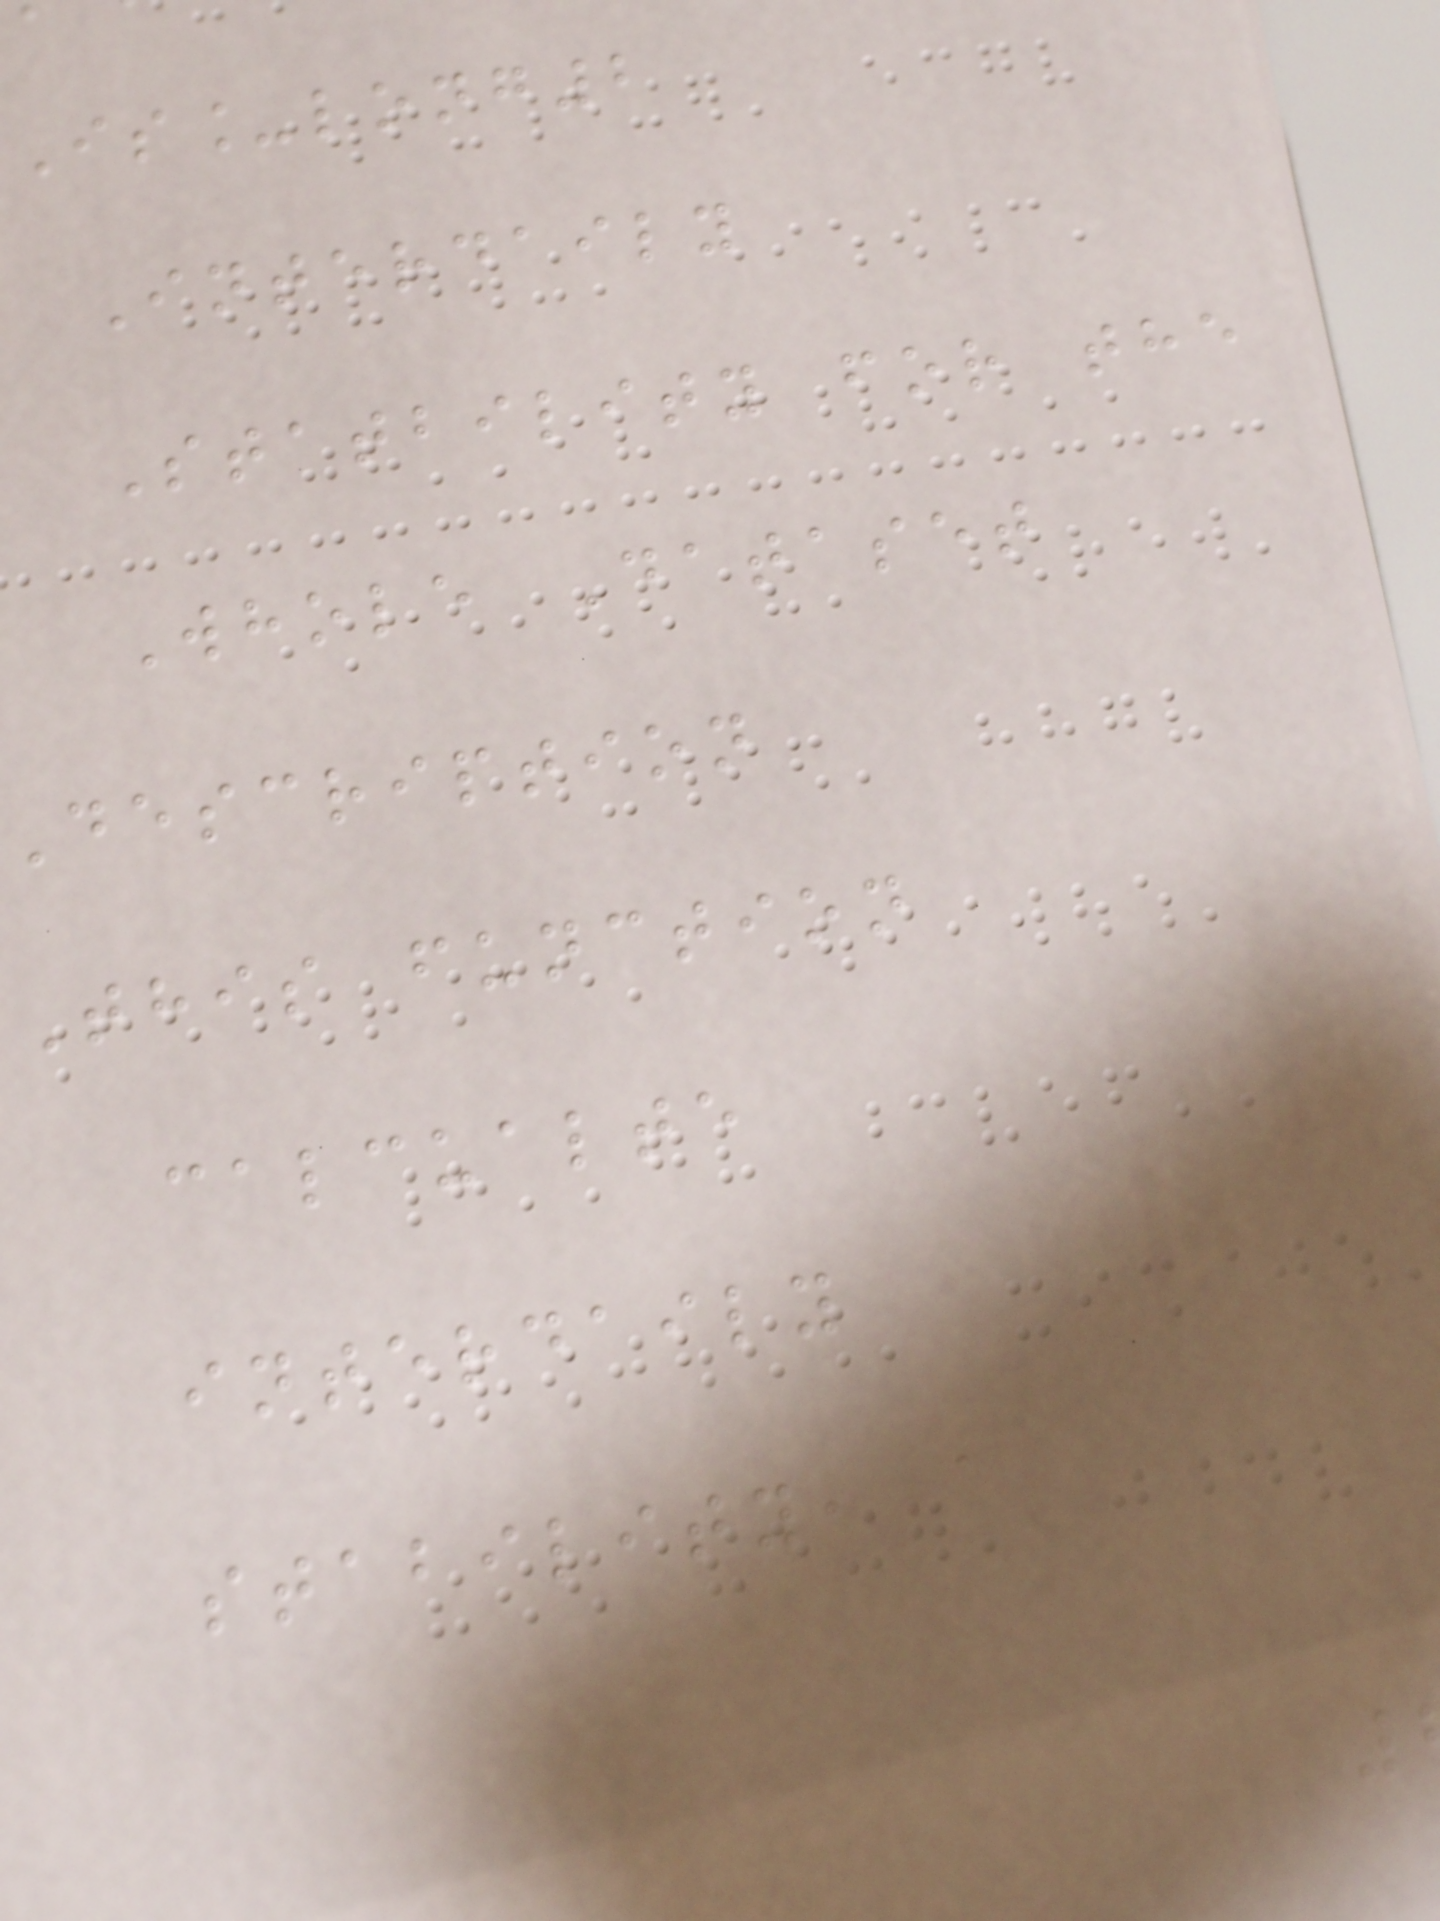is_long2
Interdaily
Statbility for the
Whole Dataset
Description
This function
calcualte
interdaily
stability, a
